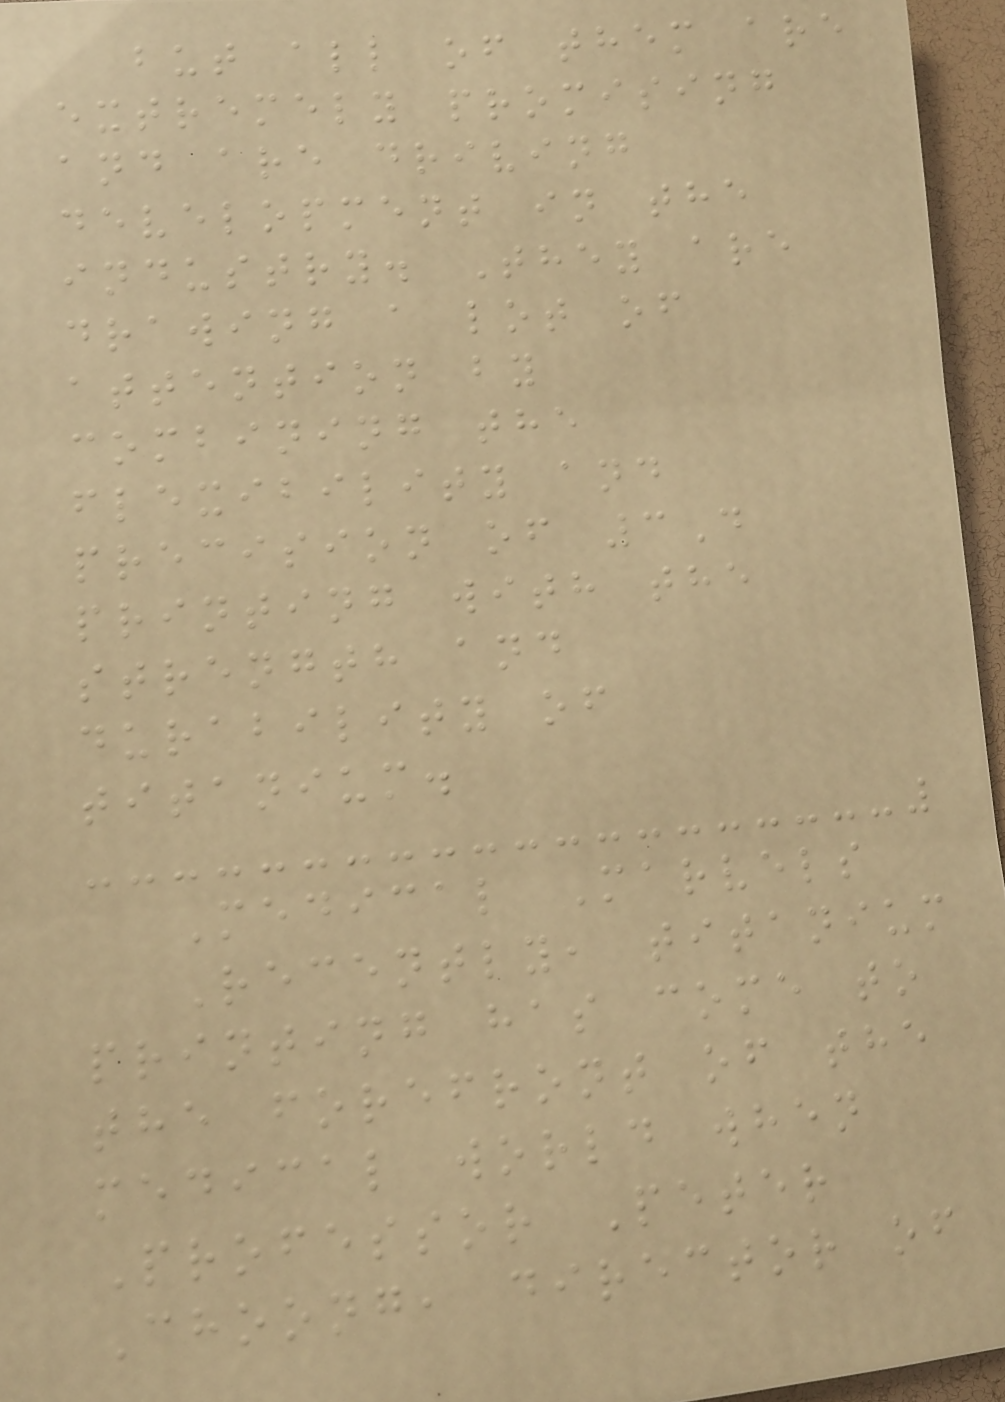but all of them are
extremely promising
and are driving
development in the
industry. They are
drawing a lot of
attention by
combining the
flexibility and
precision of 3D
printing with the
strength and
durability of
titanium.
Medical Marvels
Recently, titanium
printing has come to
the forefront of the
medical world when
Professor Peter
Choong, director of
